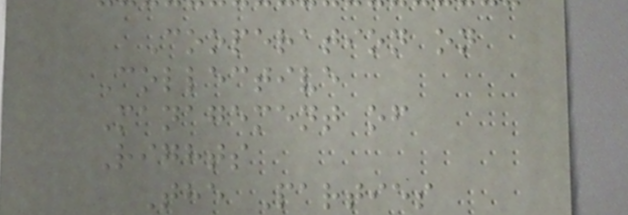Cooperation on
Collective
Management of
Rights
The Parties
